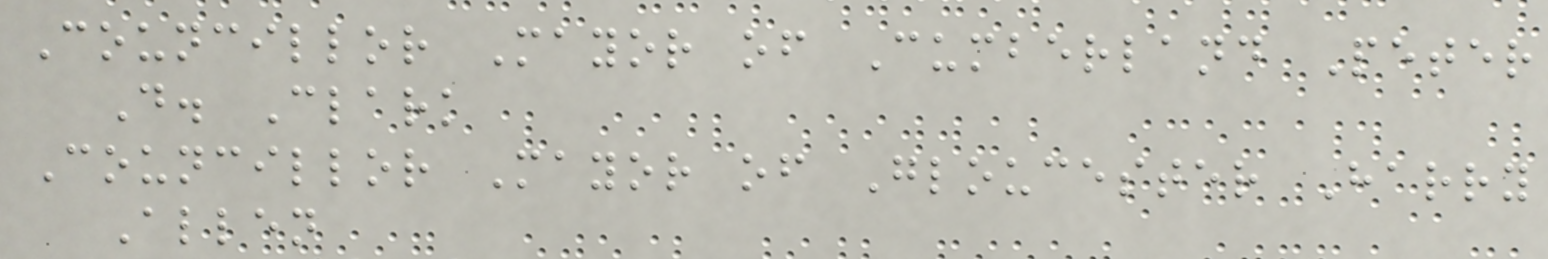Councillor Mayor of Cumberland Peter
D. Clark
Councillor Mayor of Gloucester Harry
Allen
